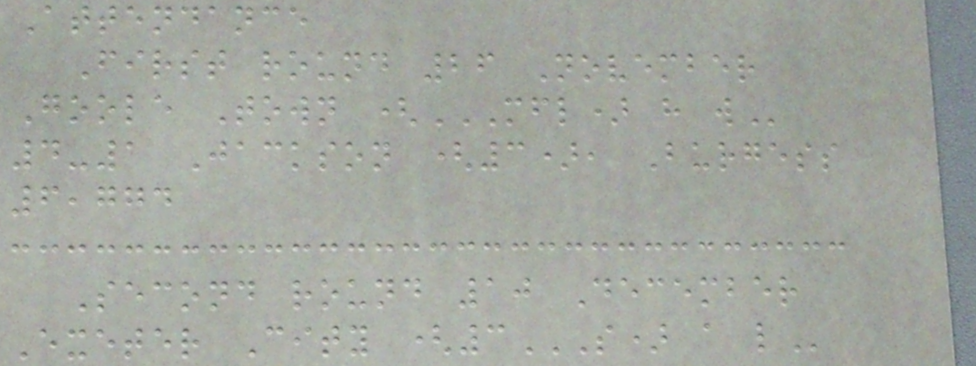Attendance
First round 26 November
Goole Town (MFL) H W
4-1 Jackson (3), Burgess
6,774
Second round 10 December
Exeter City (3S) A L
